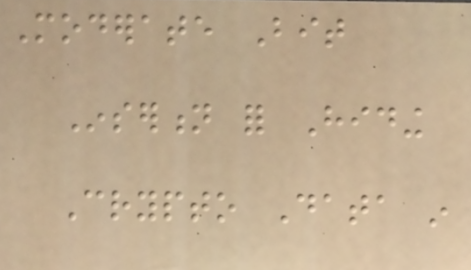Moderate Bit
Insertion for Hiding
Crypto Data in
